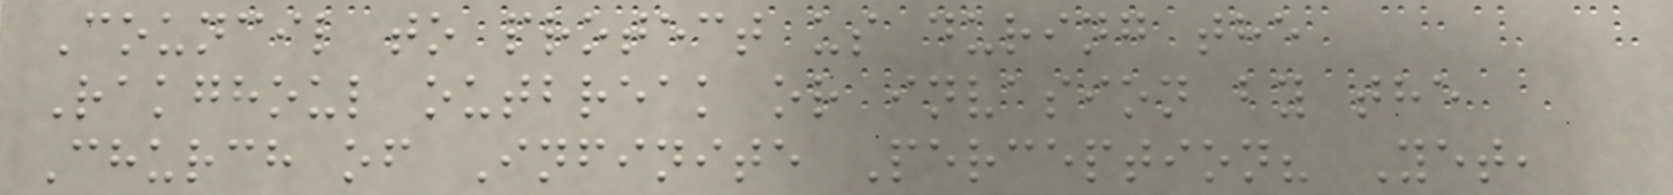Council to protect us during the
Rakghoul outbreak or invasion by the
Church of Infinite Perception? Yet,
